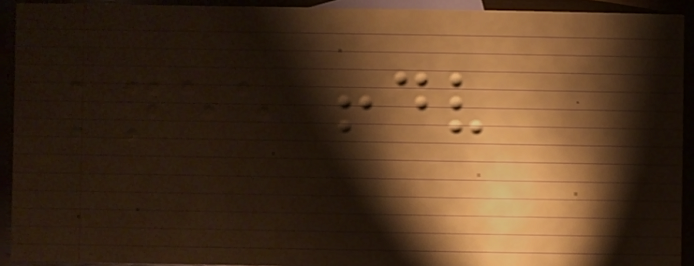knee
